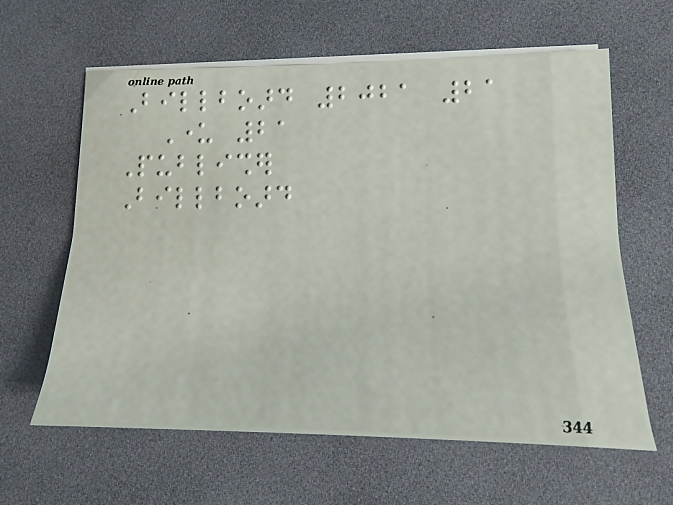Billboard 2021 21
Under 21
Publisher
Billboard
